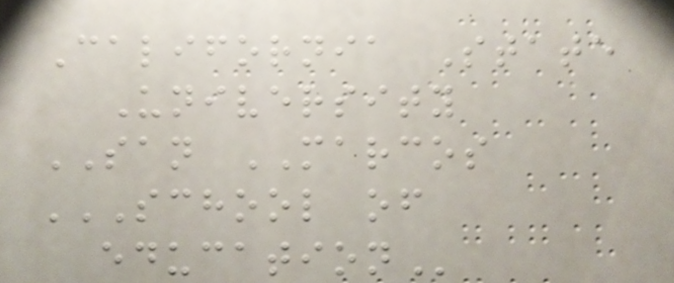California State
University
SAN MARCOS
SCHOOL OF
EDUCATION
